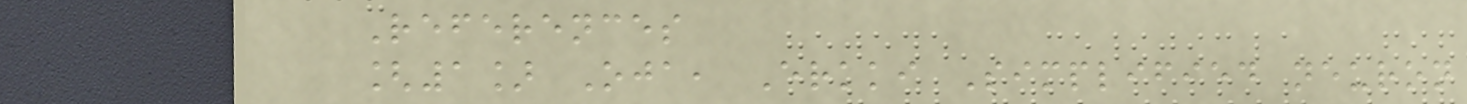References
[1] Oja, Erkki Simplified neuron
